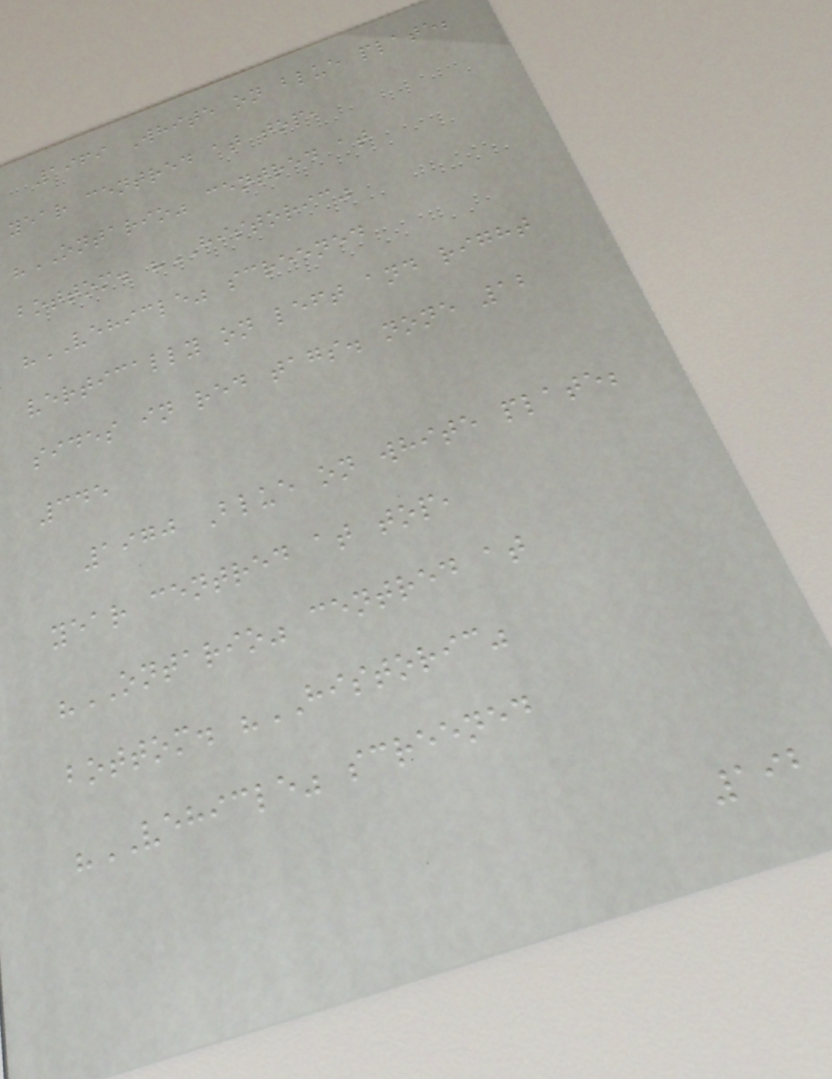1969 White on blue plate;
year centred at top,
"ONTARIO" centred at
bottom. "HISTORIC"
"VEHICLE" screened
vertically on left and right
sides in red tags. none 12
345
1970 Blue on white plate;
year centred at top,
"ONTARIO" centred at
bottom. "HISTORIC"
"VEHICLE" screened
192
